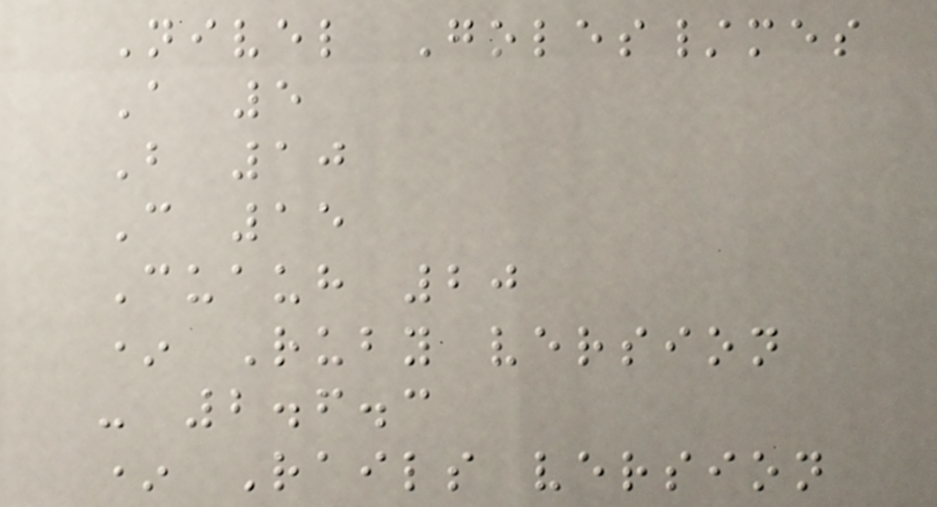Nivel Goles/mes
A 5
B 10
C 15
Cuauh 20
* Ruby version
- 2.6.3
* Rails version
